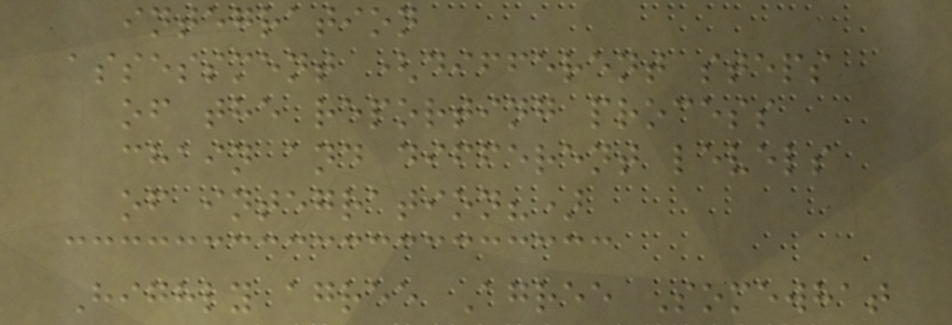integration
assessment (different steps
of the reporting process
chain and different levels
of integration?)
Highly agree Agree Somewhat
